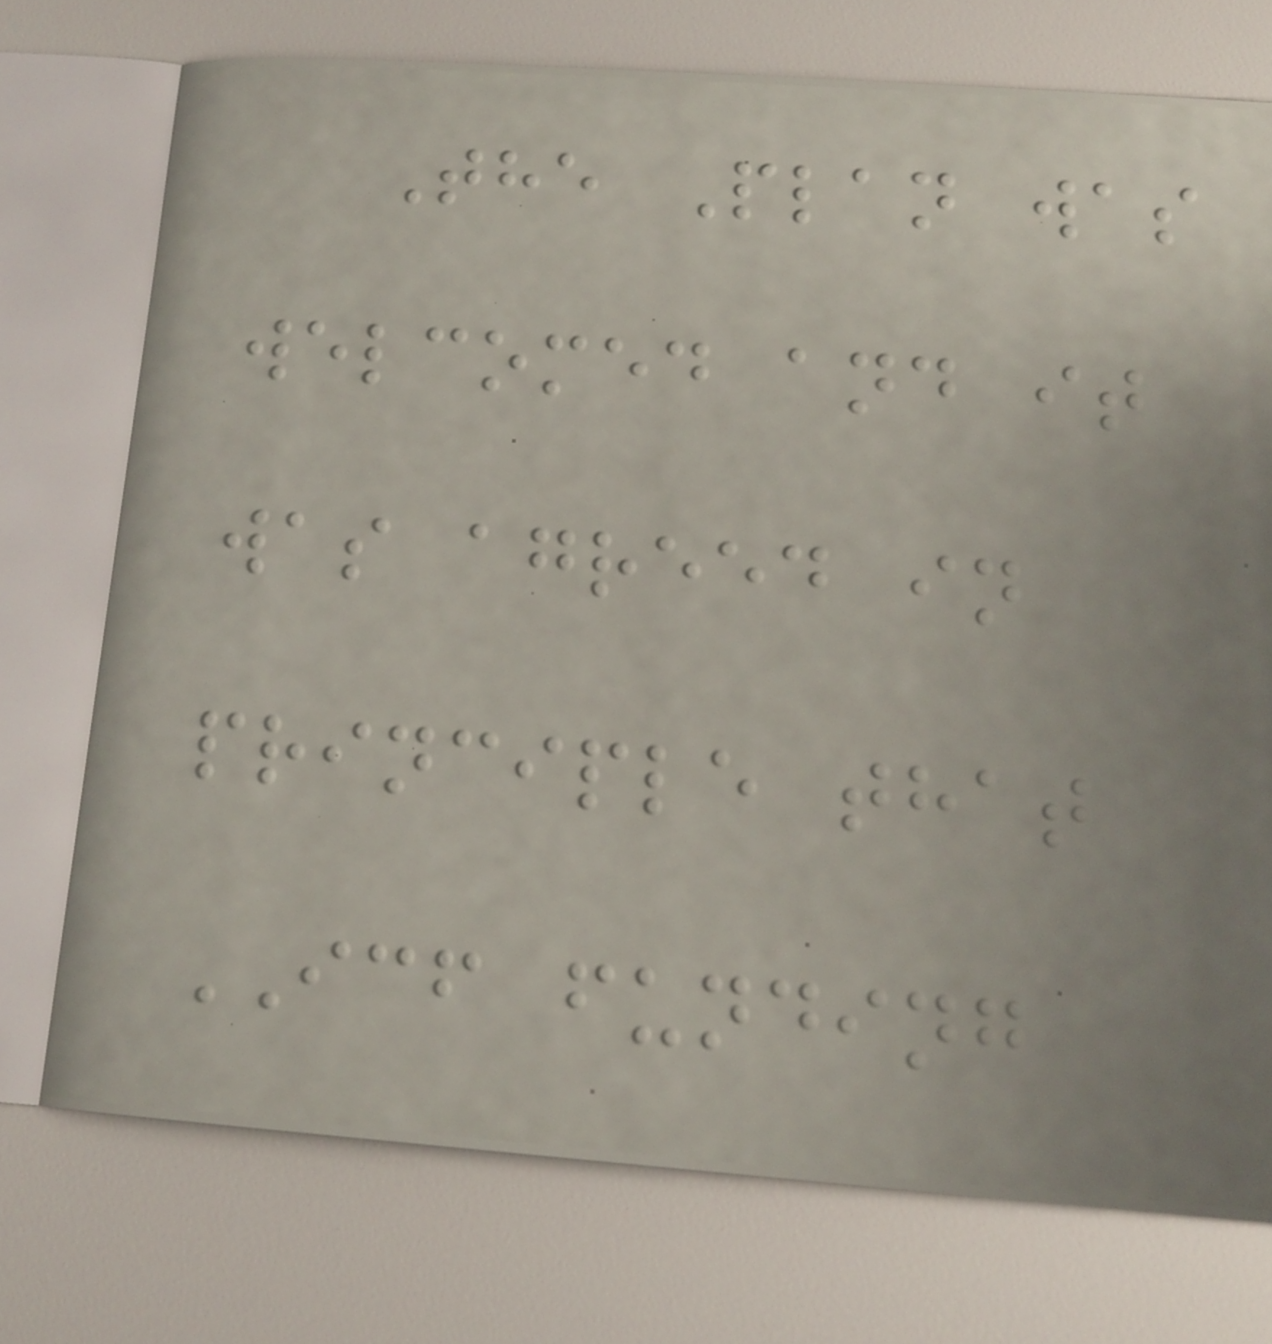The Plan was
welcomed and it
was agreed in
principle that
ICF funding
